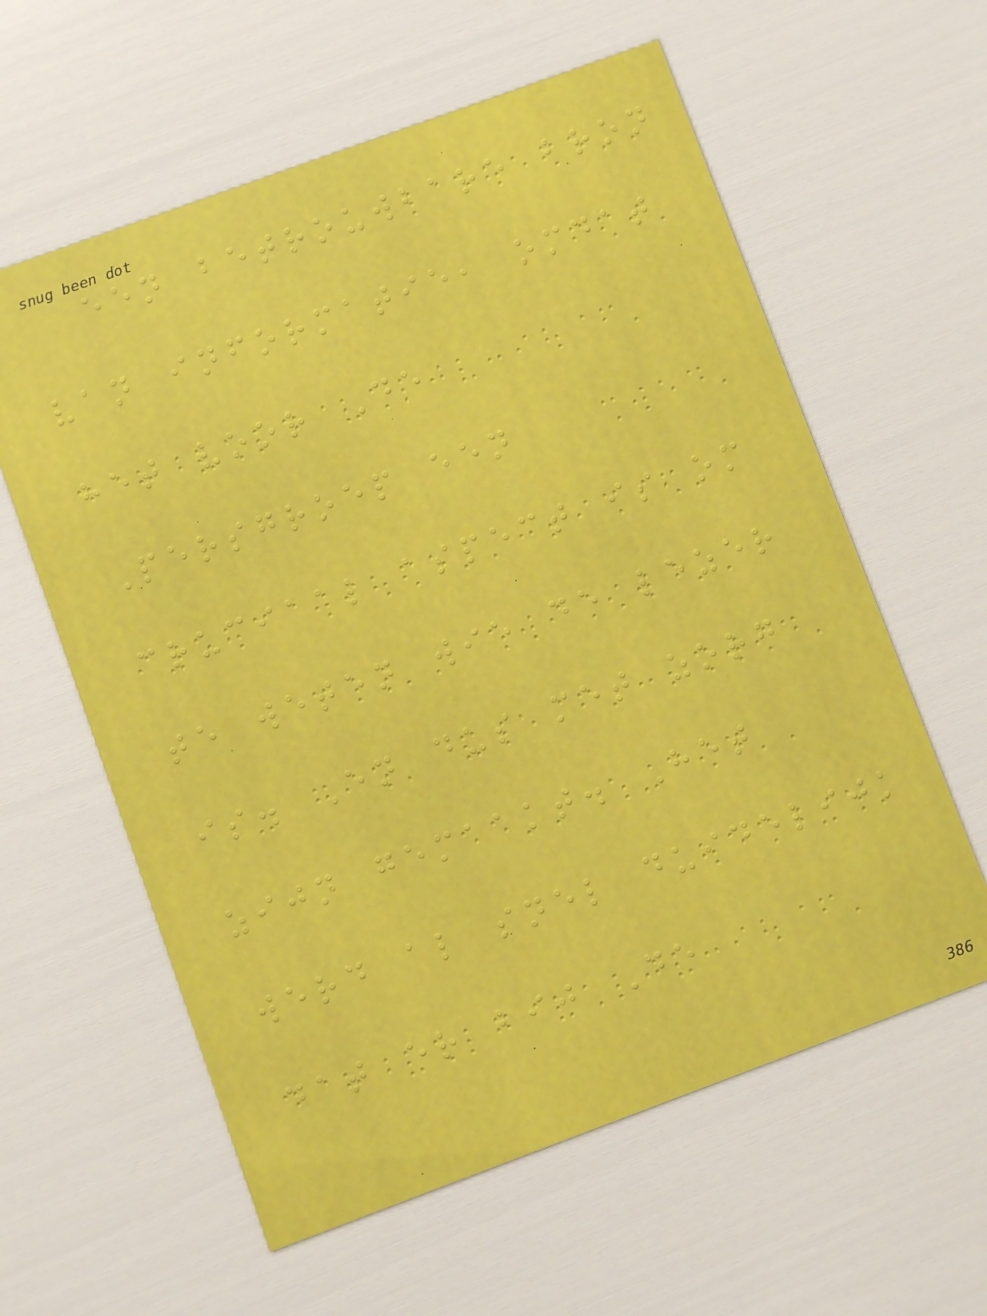een betrouwbare bron
van informatie, omdat
het voor De
Persgroep een
cruciaal aspect is om
te weten wie de lezer
is. En dus met zorg
zijn gemaakt. Het
werd al snel duidelijk
dat er bij De
